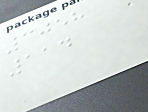3058
114
